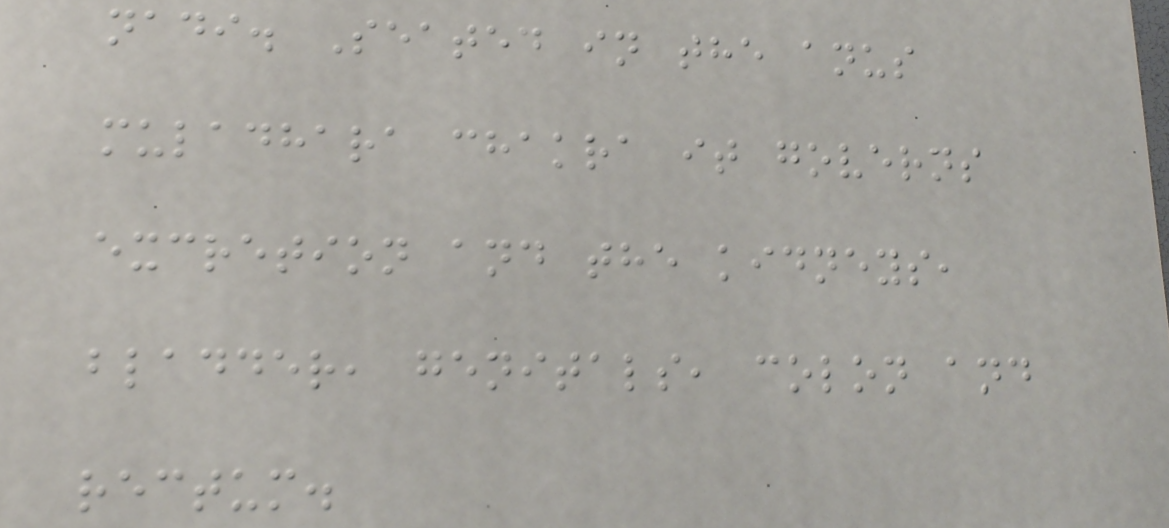nadi. Seated in the anus
muladhara chakra it governs
excretion and the kidneys,
bladder, genitals, colon and
rectum.
